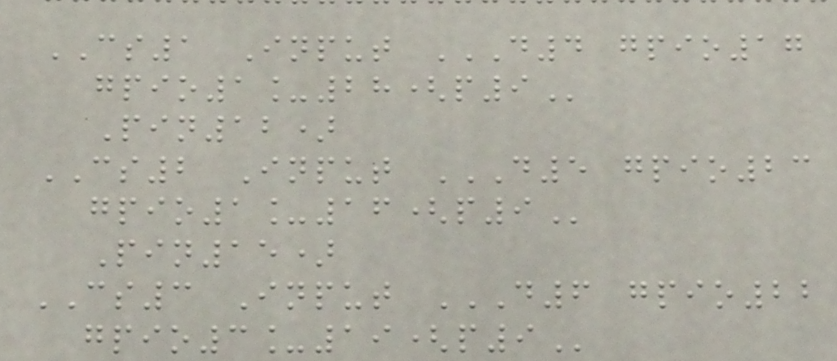CS1 Input D4 GPIO17
GPIO1_28(P9
Pin12)
CS2 Input D5 GPIO23
GPIO1_16(P9
Pin15)
CS3 Input D6 GPIO22
GPIO3_19(P9
